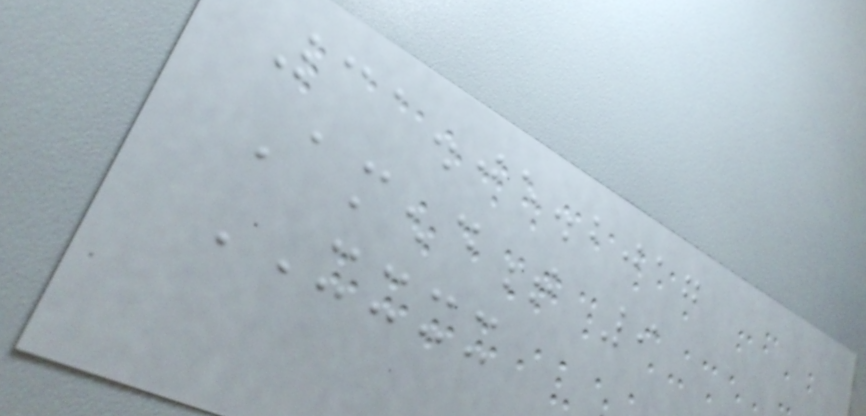31.05.2017
Amendment 9
XXXX
